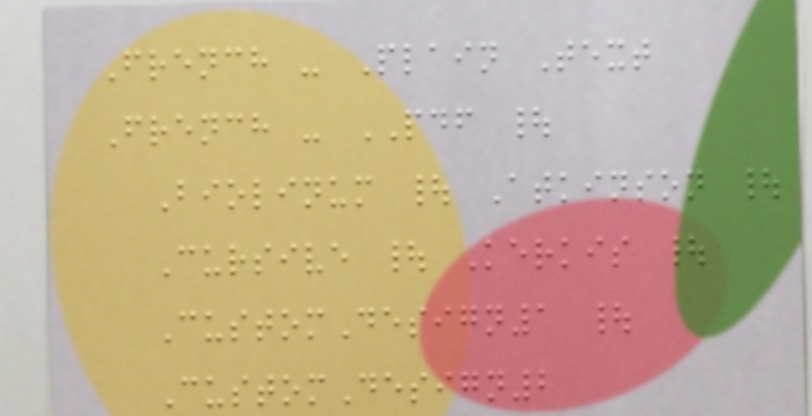French - Plain Text
French - PDF |
Biolinum | Atkinson |
Cursive | Kerkis |
CustomDesign1 |
CustomDesign2
